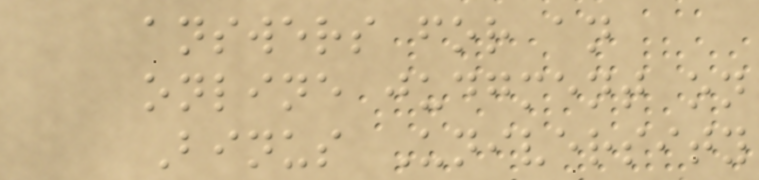answers for an
online judgment on
Binus University
